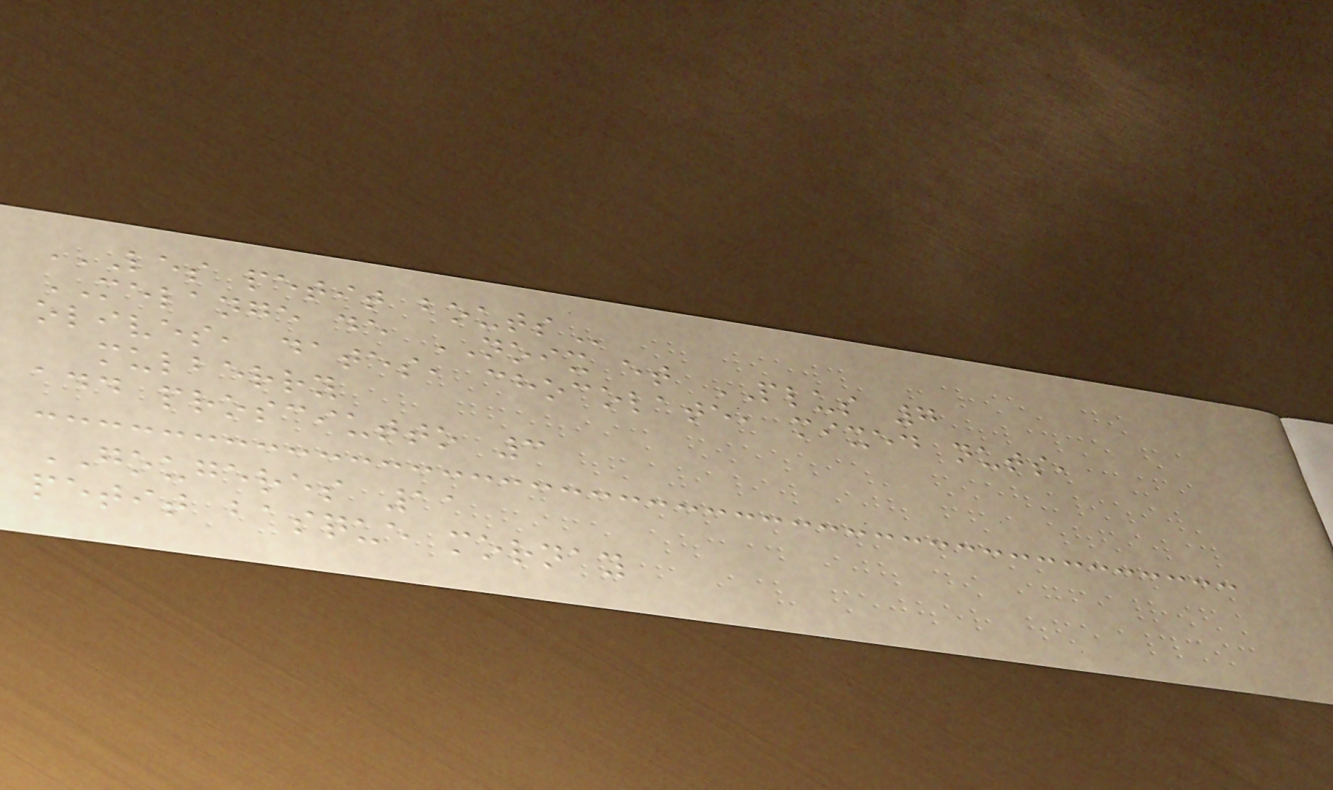LES PETIT BOUTS
MELANGE de NOIX et PLUS 7
olives, dates, chocolate, mixed nuts,
mulberry
add prosciutto 3
GOUGERES 11
petit basque mornay
